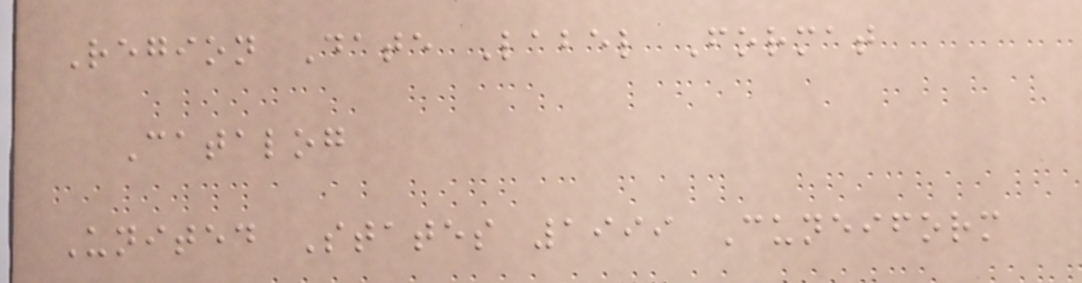Region Date Label Format
Catalog
United States 1999 Cuneiform
